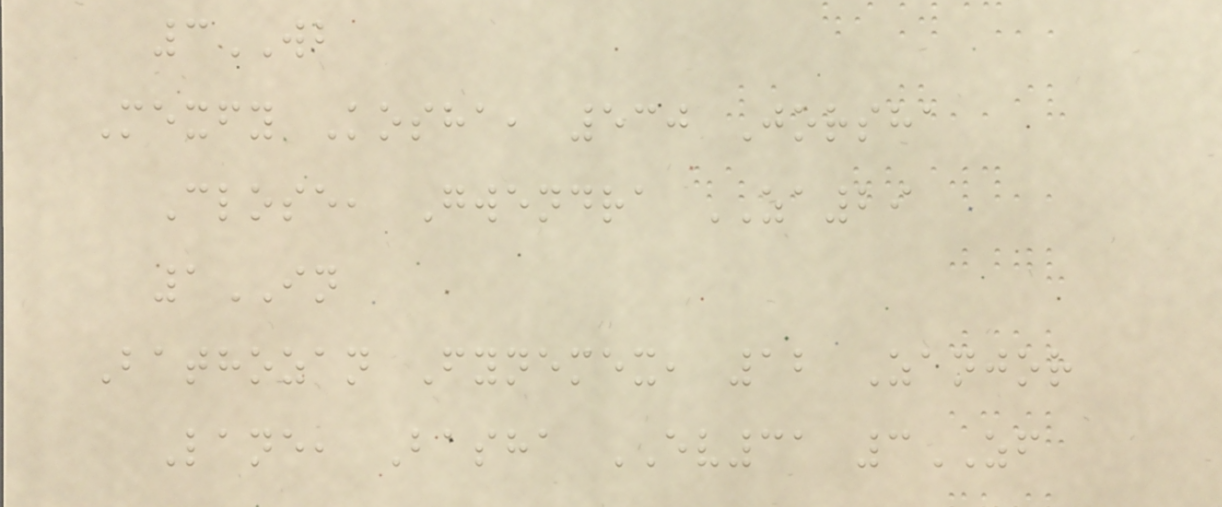3WB
Mexfy Kosha, 530 Jorsha
Close, Gwendra ZA29
1IN
Bathozan Fynemex, 12 Zanjor
Lane, Basha EV31 3ZF
